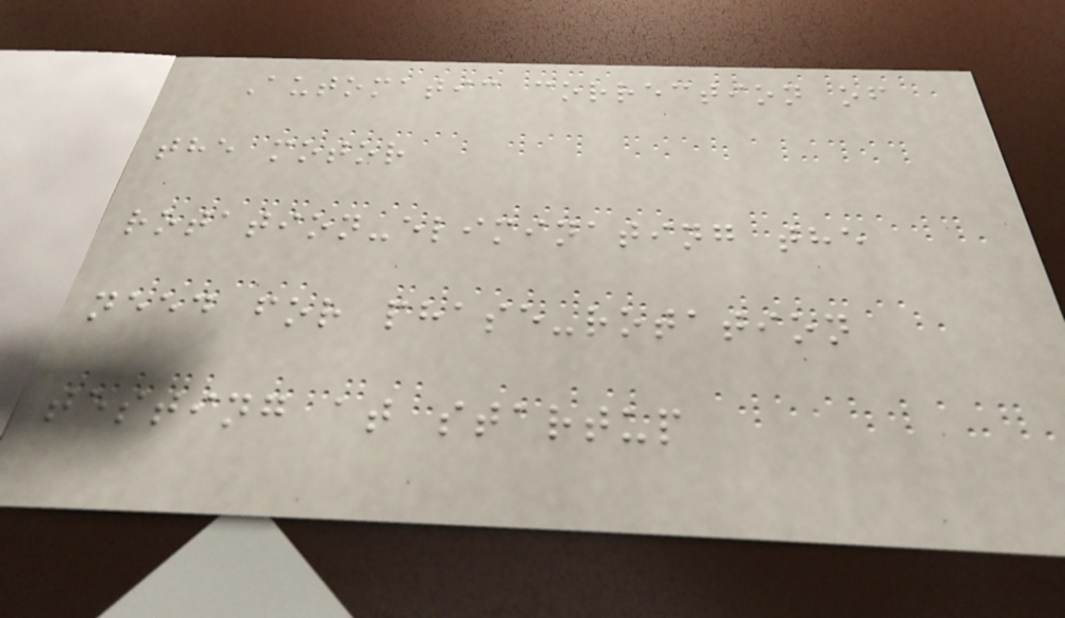Automatic correction of
the motor
rotation-eliminating the
need for phase-rotation
testing at startup
